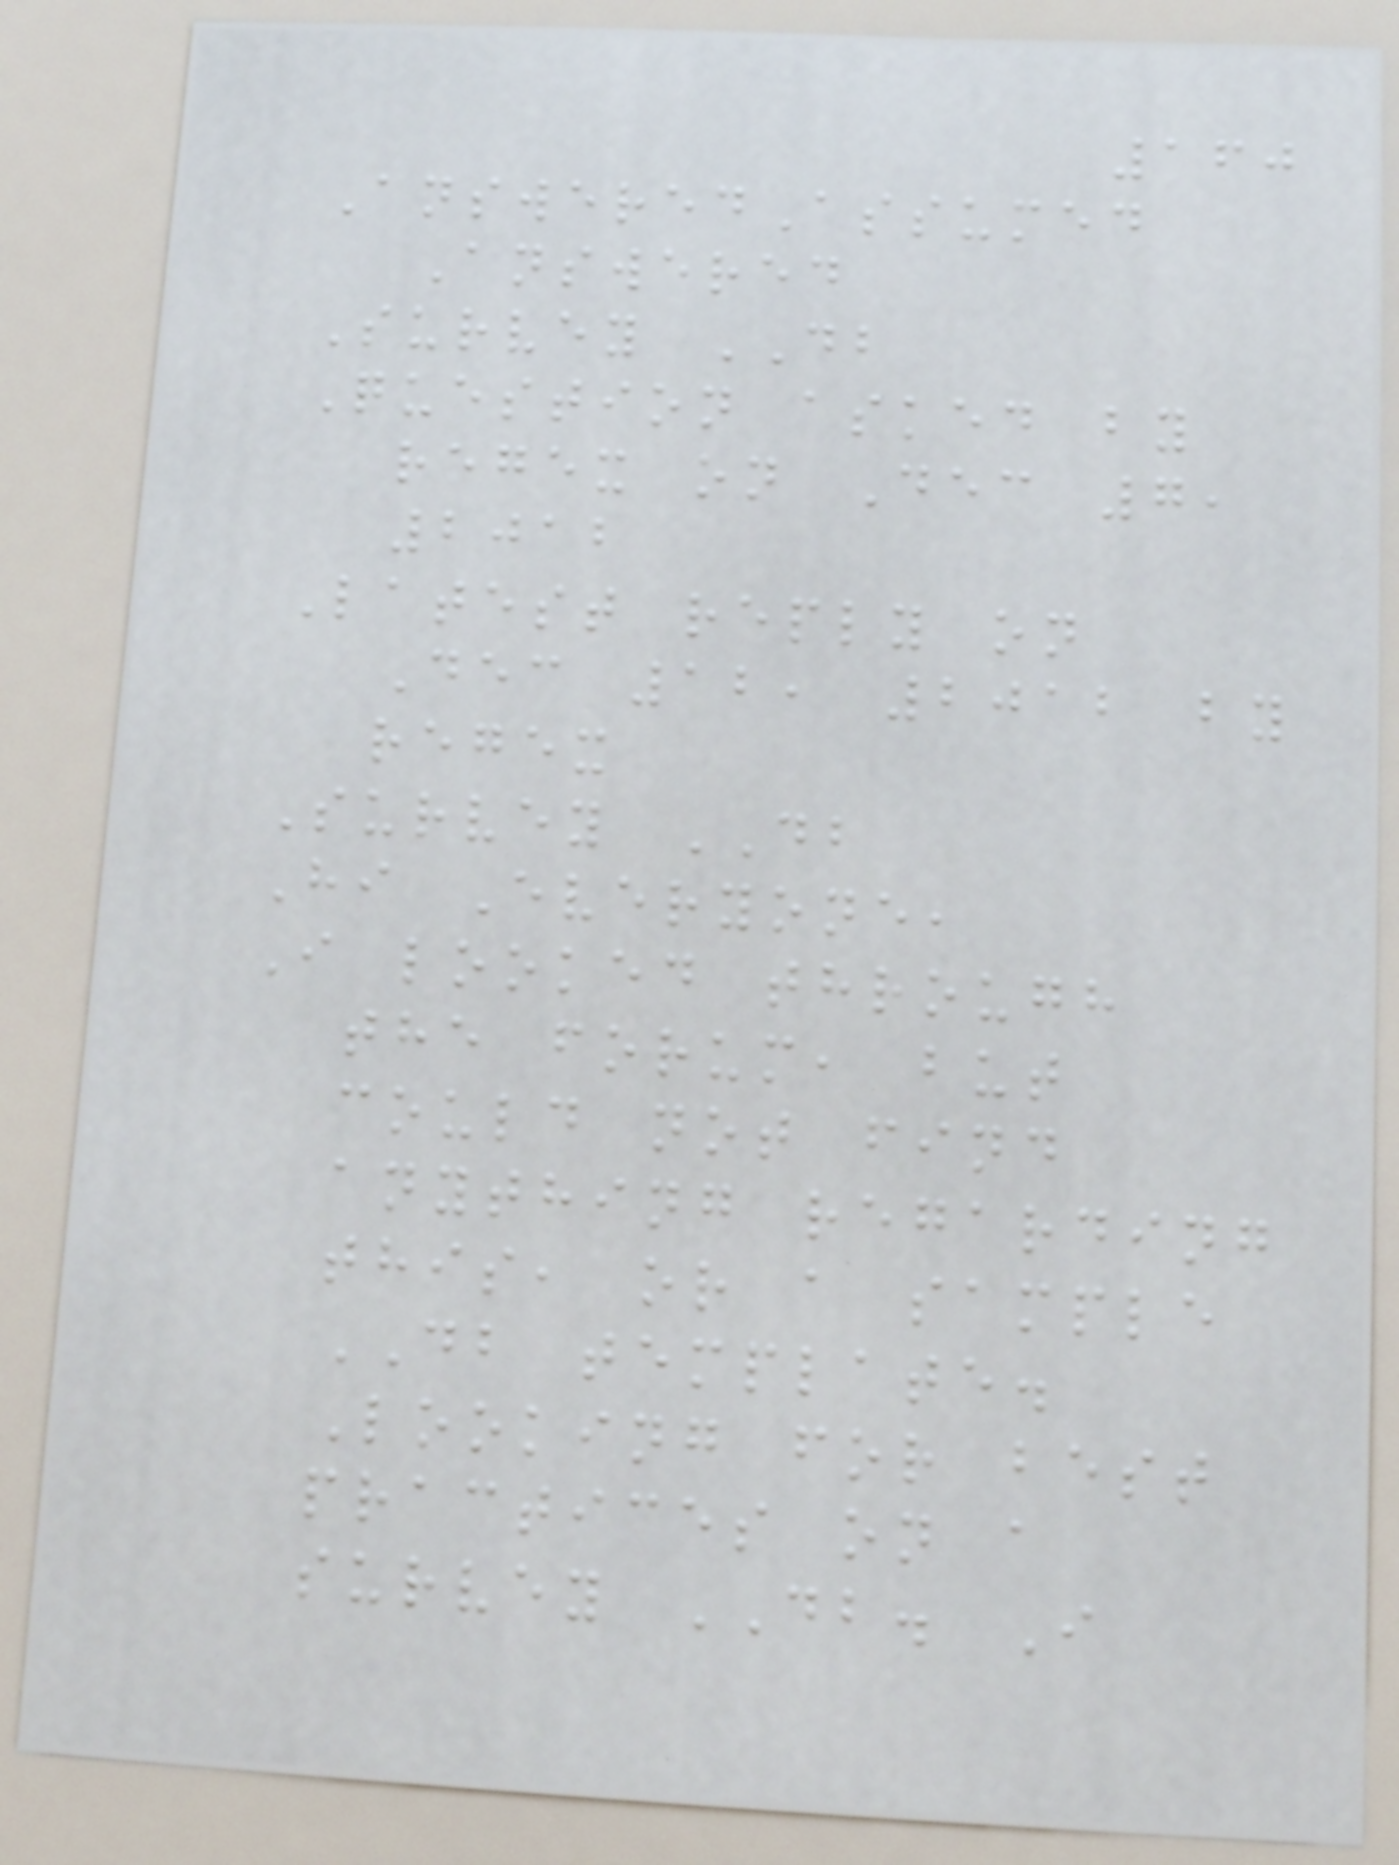160
AnsweredAssumed
Answered
Survey DB
Question asked by
regex on Dec 7,
2012
Latest reply on
Dec 12, 2012 by
regex
Survey DB
Hi Everyone,
I looked through
the forum, but
could not find
anything regarding
this, or a sample
DB template.
Looking for best
practices on a
survey DB. I
